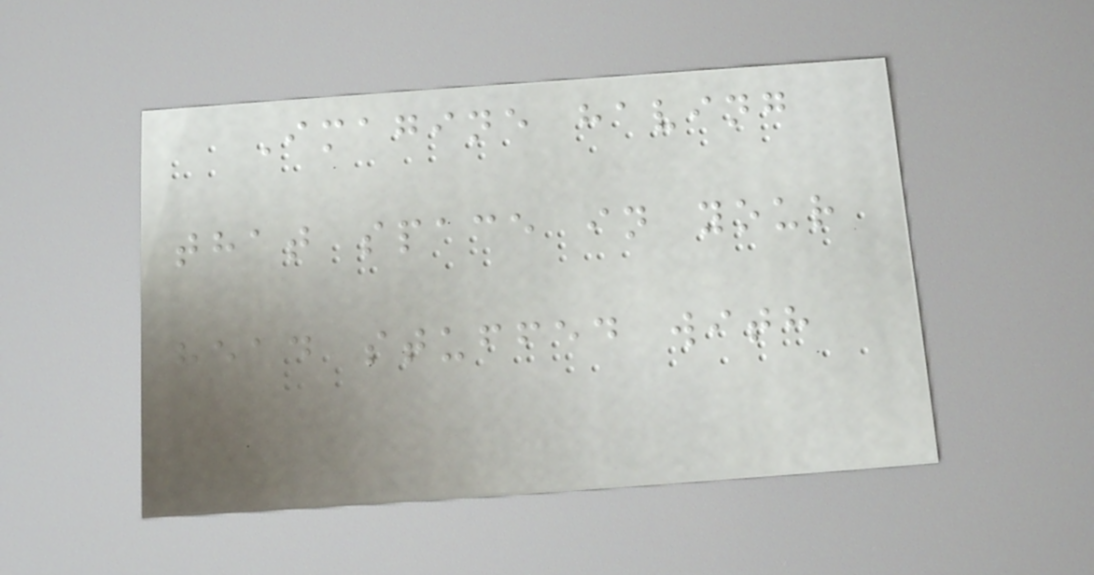Imagine having
that space in your
head stuffed with
